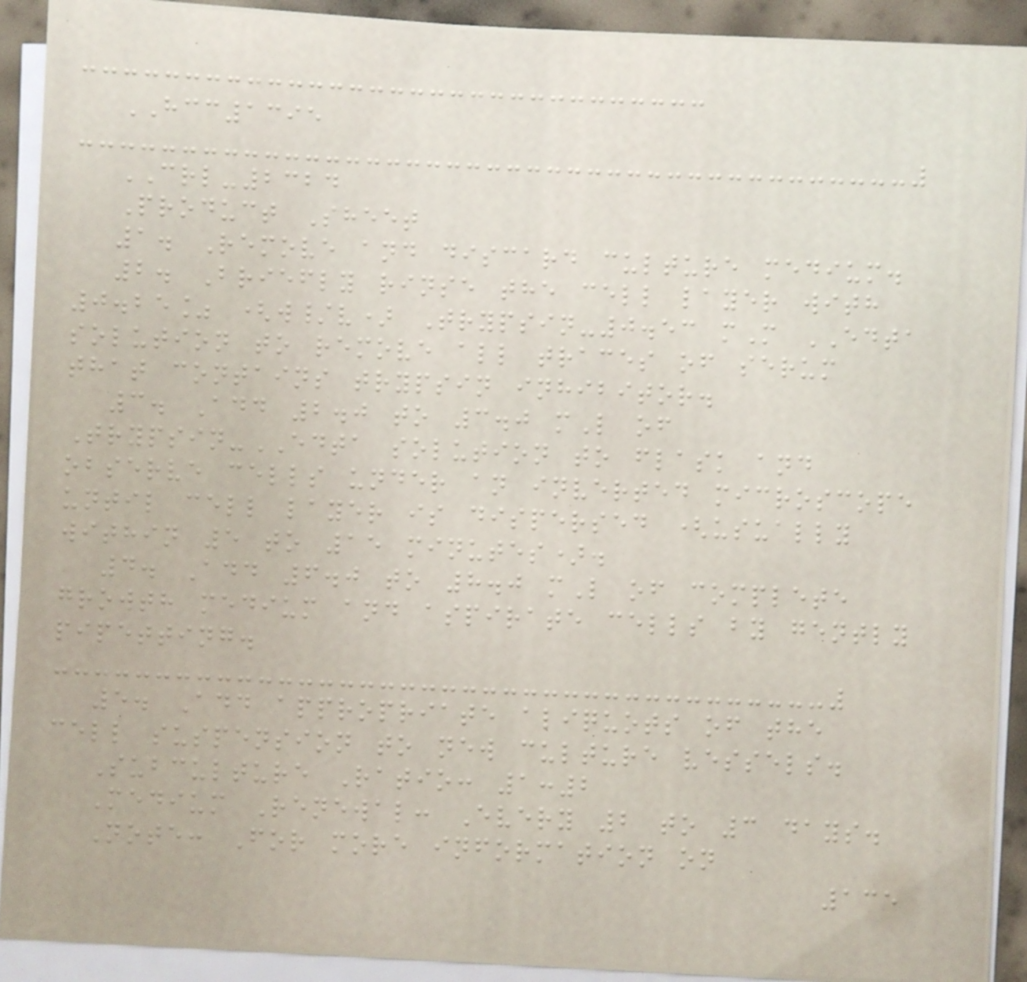HCC1395
CRL-2324
Product Sheet
1. Remove and discard culture medium.
2. Briefly rinse the cell layer with
0.25% (w/v) Trypsin-0.53 mM EDTA
solution to remove all traces of serum
that contains trypsin inhibitor.
3. Add 2.0 to 3.0 mL of
Trypsin-EDTA solution to flask and
observe cells under an inverted microscope
until cell layer is dispersed (usually
within 5 to 15 minutes).
4. Add 6.0 to 8.0 mL of complete
growth medium and aspirate cells by gently
pipetting.
5. Add appropriate aliquots of the
cell suspension to new culture vessels.
Subculture Ratio: 1:2
Medium Renewal: Every 2 to 3 days.
Note: For more information on
135
